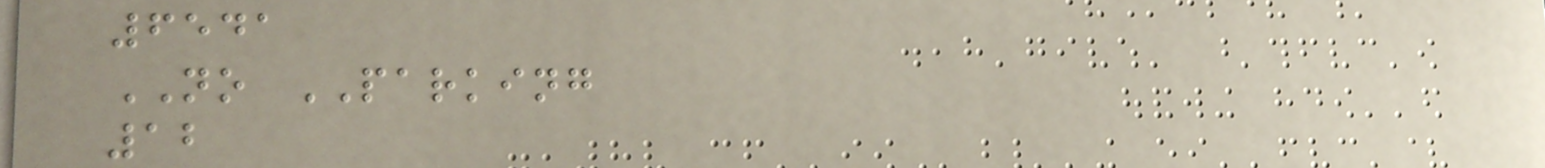6541
NO PARKING
12
